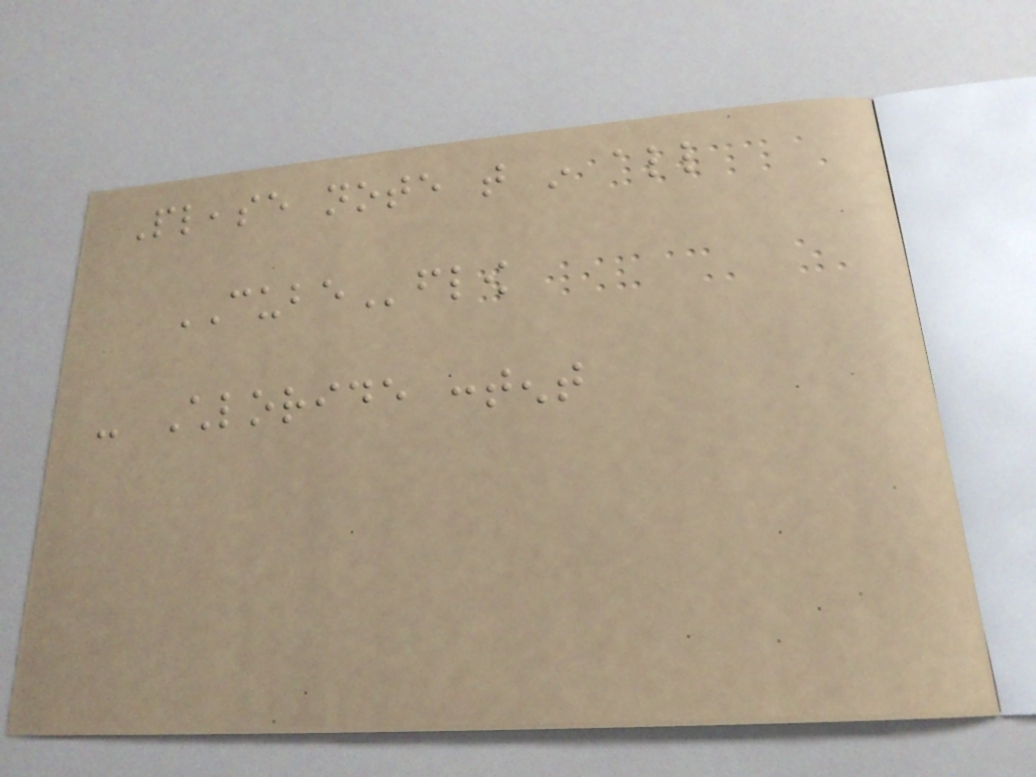Please note that in all
CUBEflow
- Chloride content
